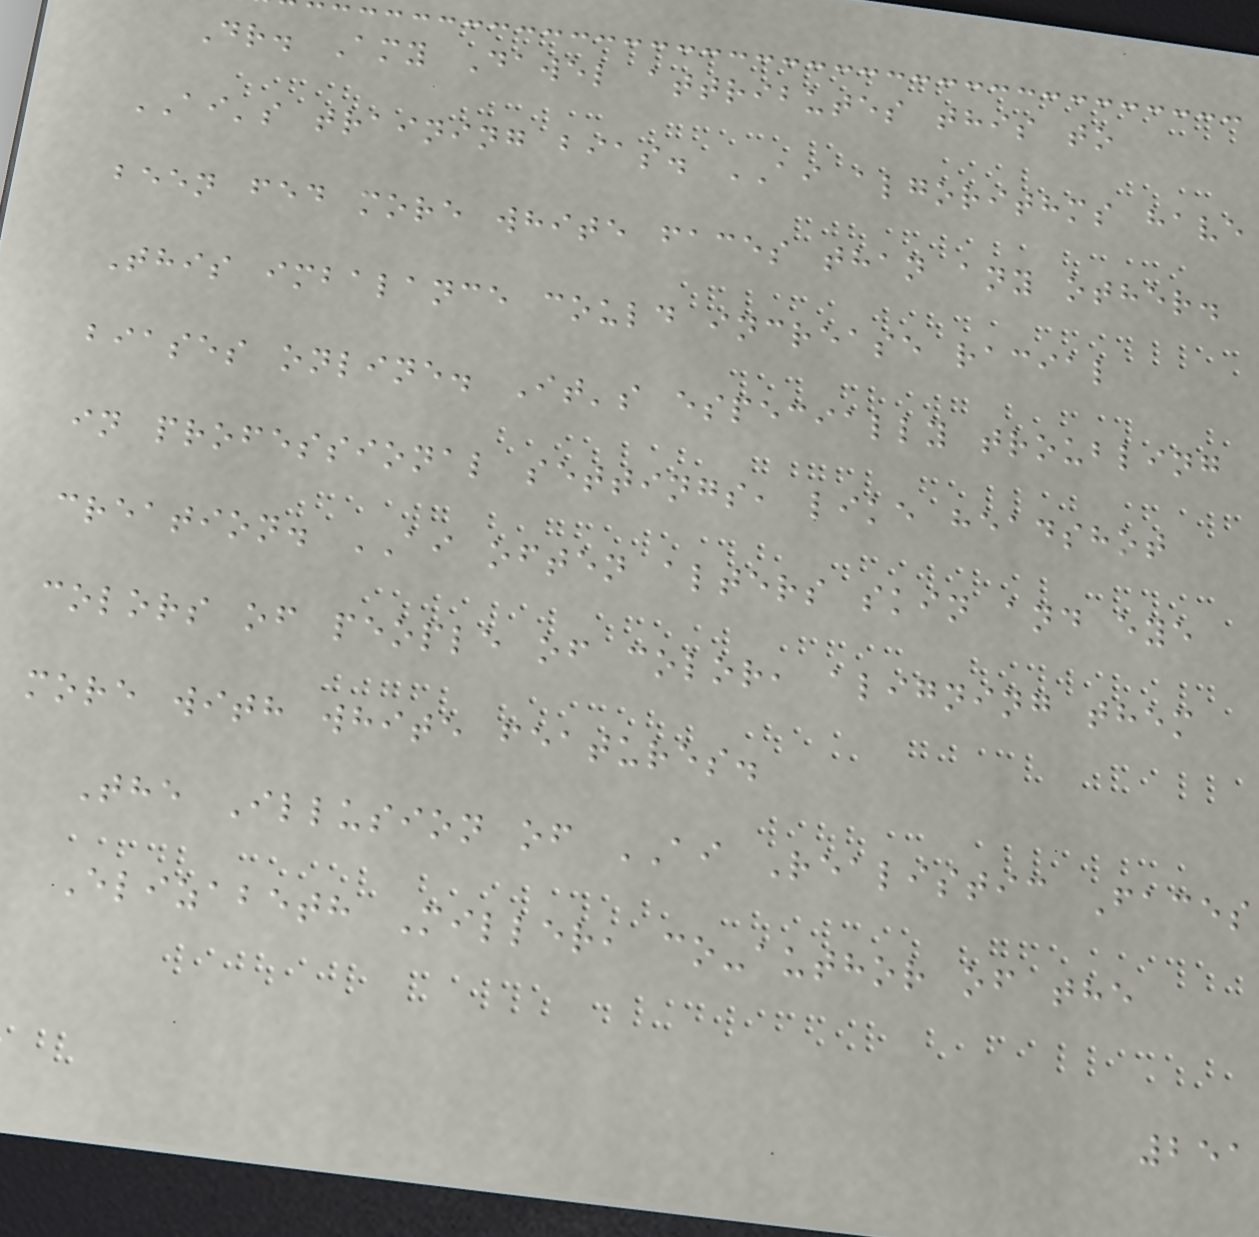Dr. Amy Dawel attributes this to
AI's training bias. AI algorithms have
been fed more white faces than any other.
This imbalance could increase racial
biases online. It's especially troubling
in professional settings, like headshot
creation. AI often alters skin and eye
colors of people of color, aligning them
more with white features.
The Illusion of AI Realistic Faces
Elizabeth Miller, co-author of the
251
